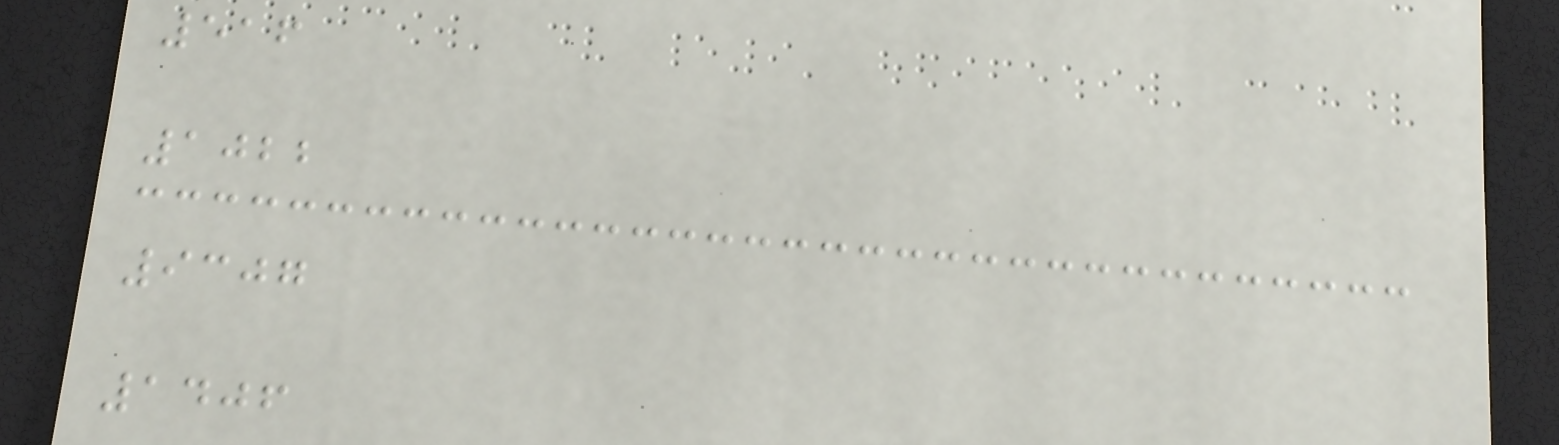516
1022
9307
1406
